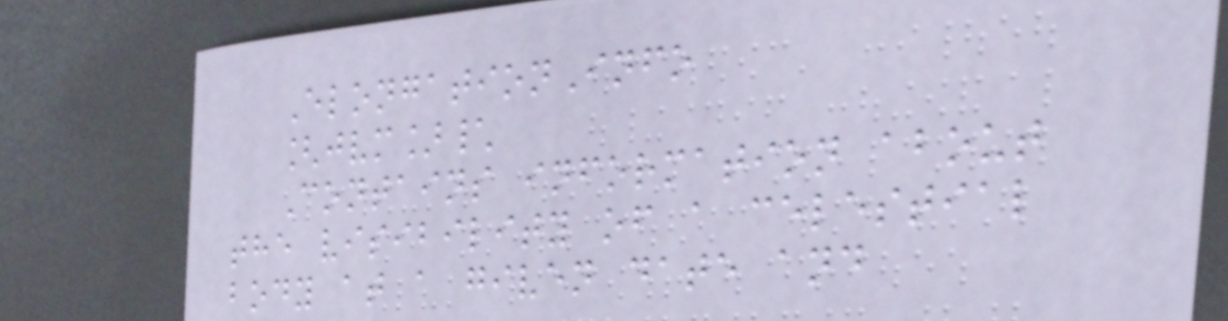ElongationInfo
[jvm]\
Contains information about
the visibility of a celestial
body at a given date and
